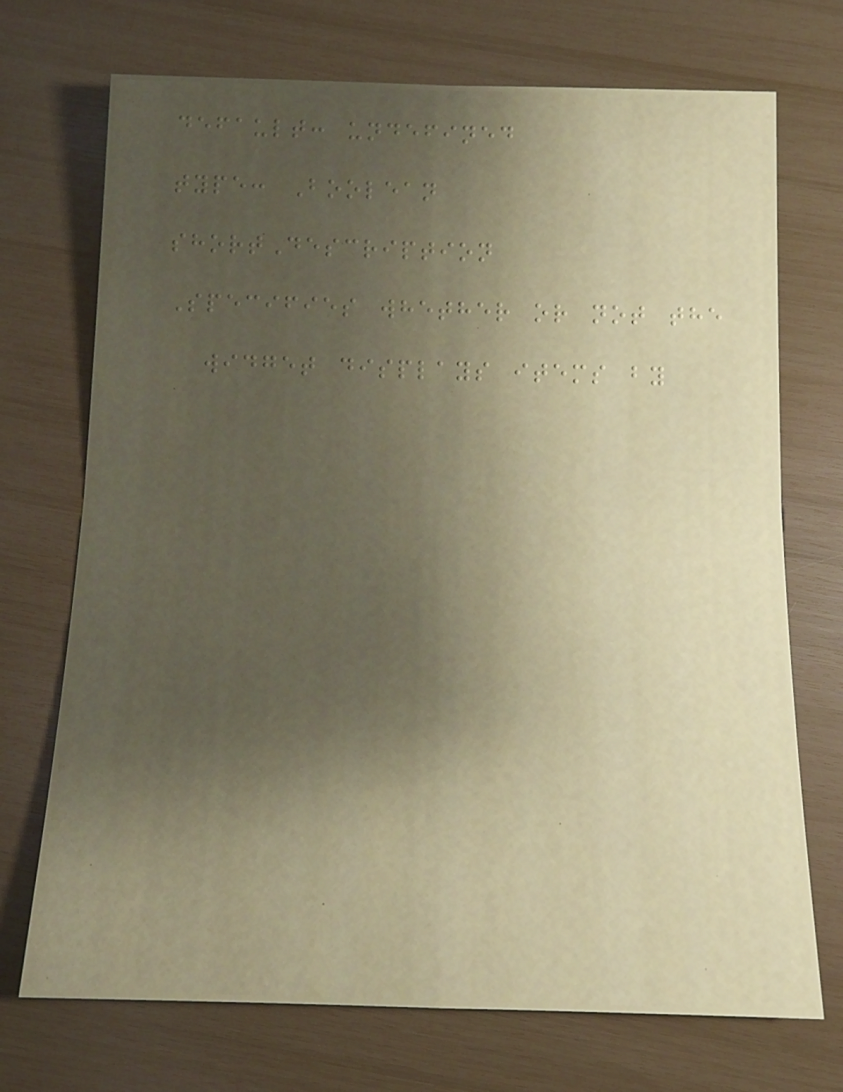default: undefined
type: Boolean
shortDescription
Specifies whether or not the
widget displays items by
